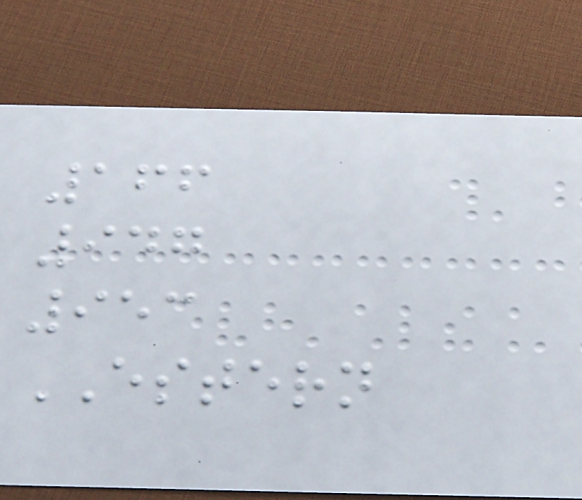166
947
953
ESTERN
